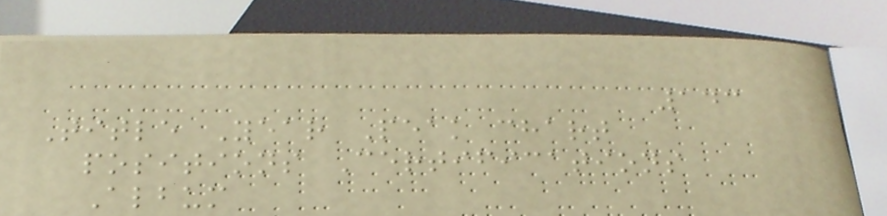143
Title Year Peak chart
positions Certifications
Album
